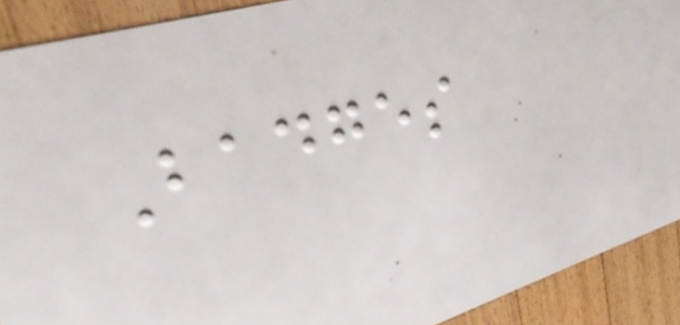Badges
